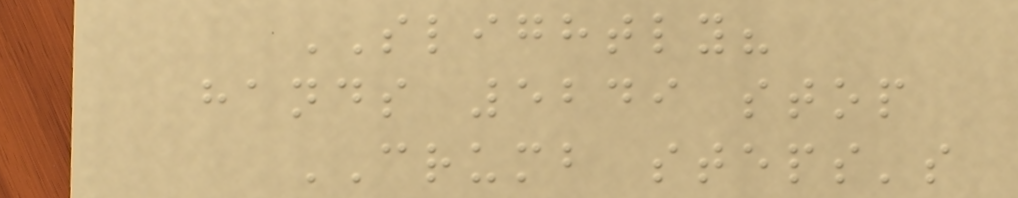SLIGHTLY?
hands 5249 stop
CRUMB steps's
